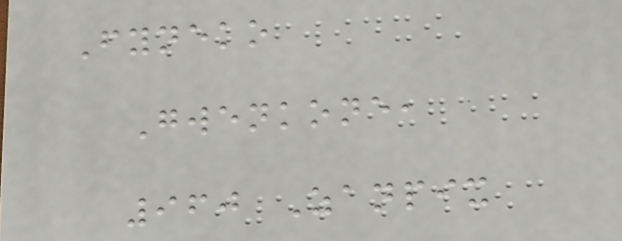Fyneko
Gwenkone,
960 Zanpix
